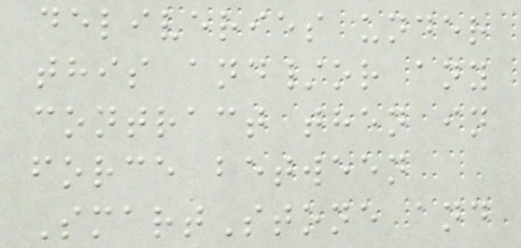deliveries under
this and/or any
contract then in
force between
SmartStone and
